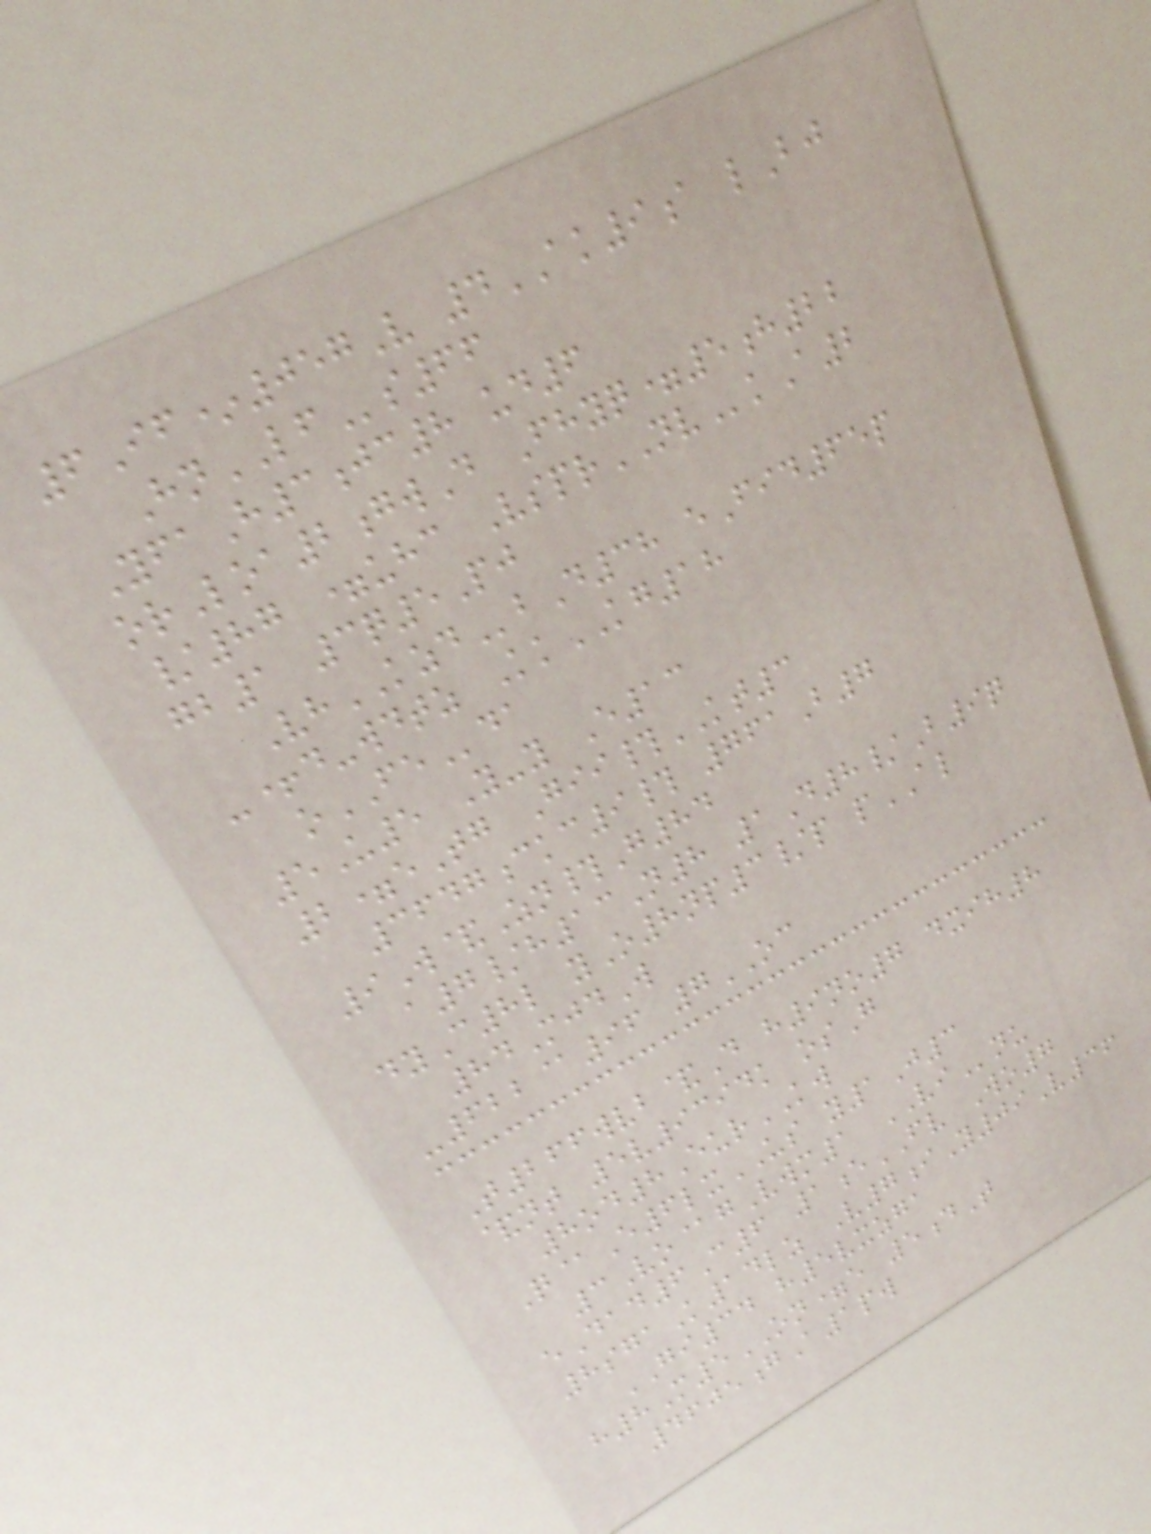6If*057V 4AK9a lBj
HnLFs66
YfaH3jc8 ud6
orLoa2gwD Fhyq=5h22
/87 =uhc VsprNVkA2
gb1 3q5Pj
VhKZDbD38 eFid65p
-+d-wdtz KkKG18
oFEda
5U5 Y-y E13
2=eTg Gii#KT3
3647ckc9# 761B7
9W&Zn#G84
a7/h13N8 1D8/B9q
dyC8l yO8np3/p pAL
84MjdW
-622@96 7OC
T266wvb&D h9no7 dxih8
&nt 5v9394k osG
8od8EurKW
Q@E6lxUS y1J3
3Vo@gVwm1 VInu
eDad6C6 1eFV Wo7
8sgaK14lz V7iY09V36
GI34 h5vxzga
h8M5ON=e 5dT
4605gA1pw
